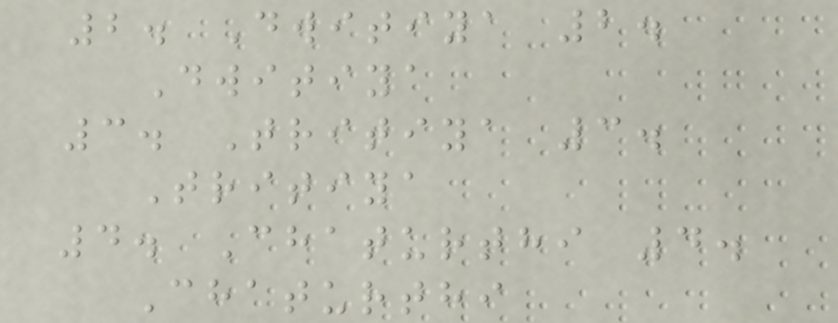2. Dwitiya 2.
Dwitiya
3. Tritiya 3.
Tritiya
4. Chaturthi 4.
Chaturthi
